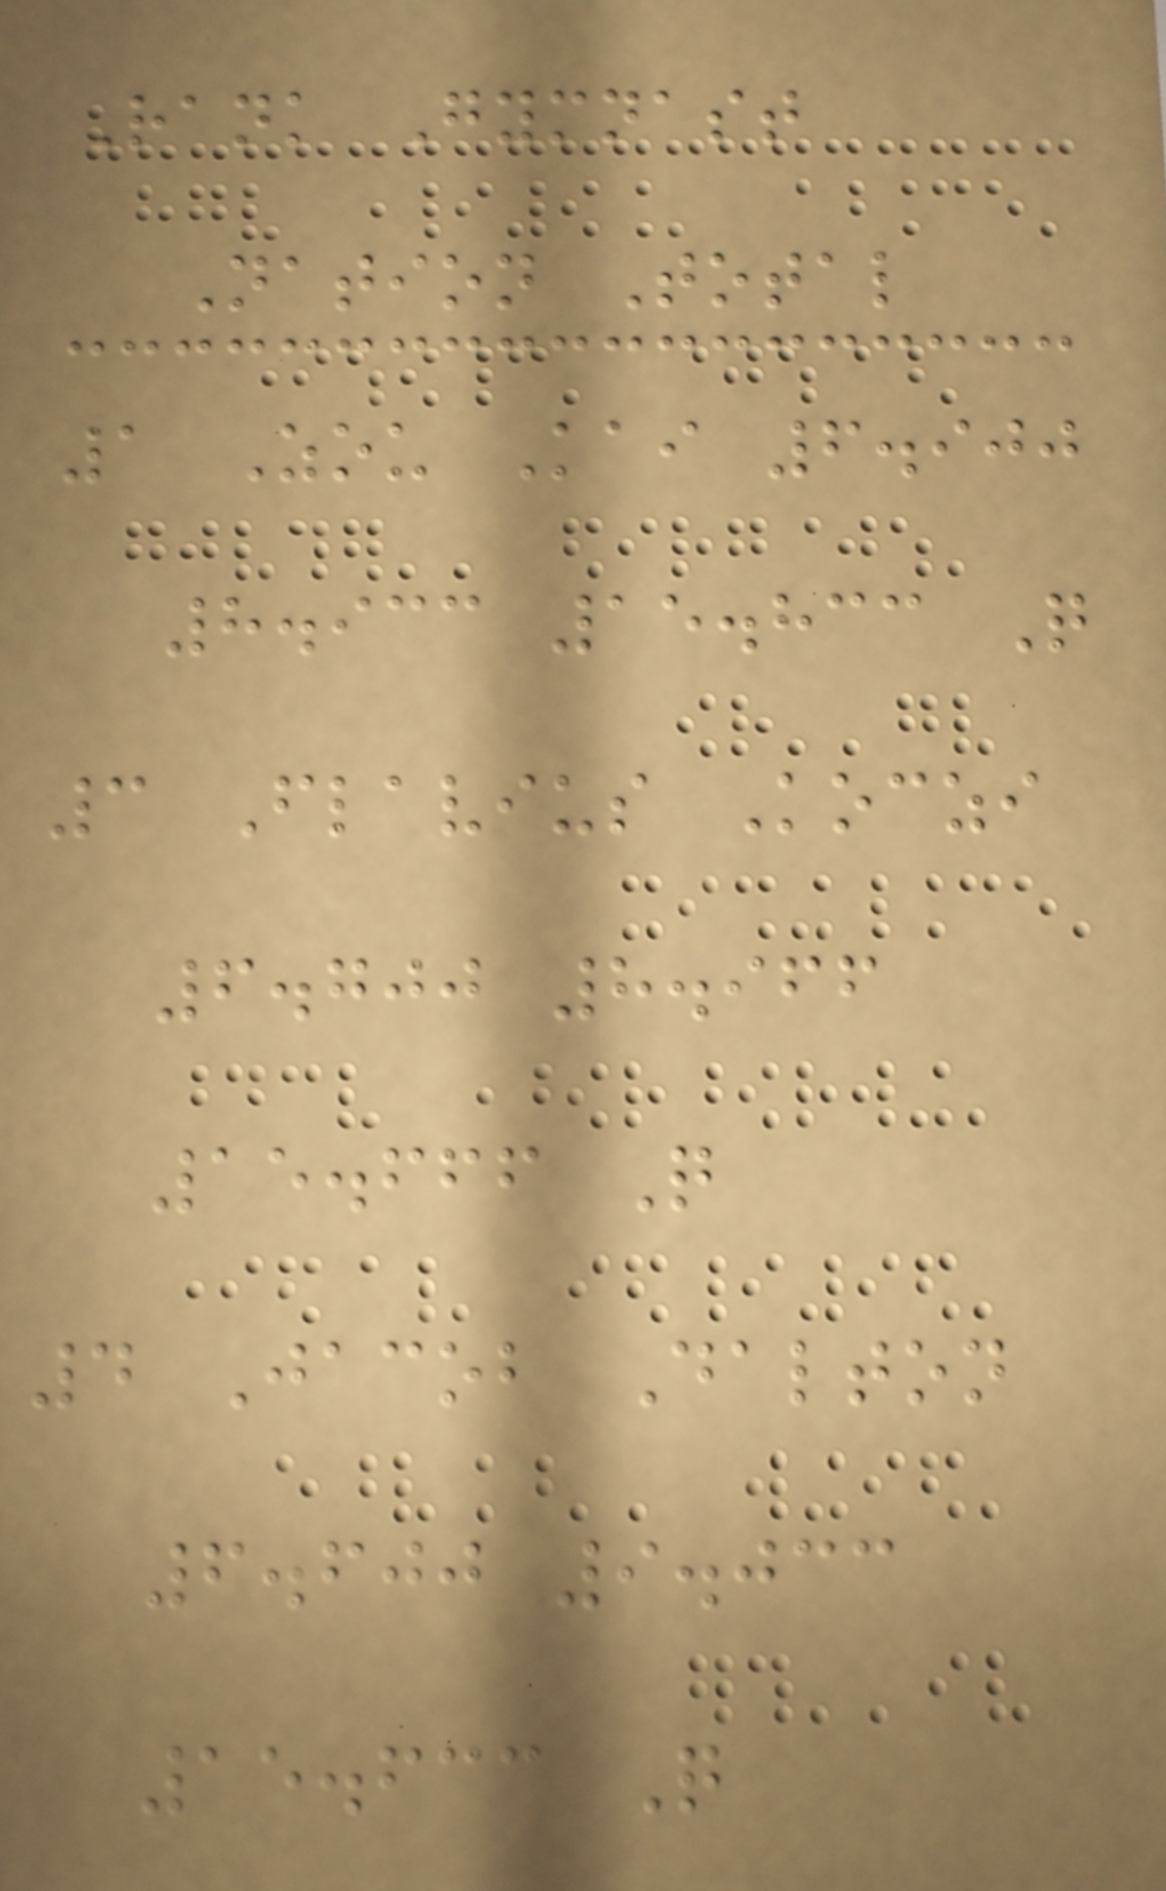Rank Gymnast
Nation Total
1 Zou Kai 6.900
8.933 15.833 Q
3 Flavius Koczi
6.700 8.966
15.666 Q
4 Jacob Dalton
6.600 9.033
15.633 Q
